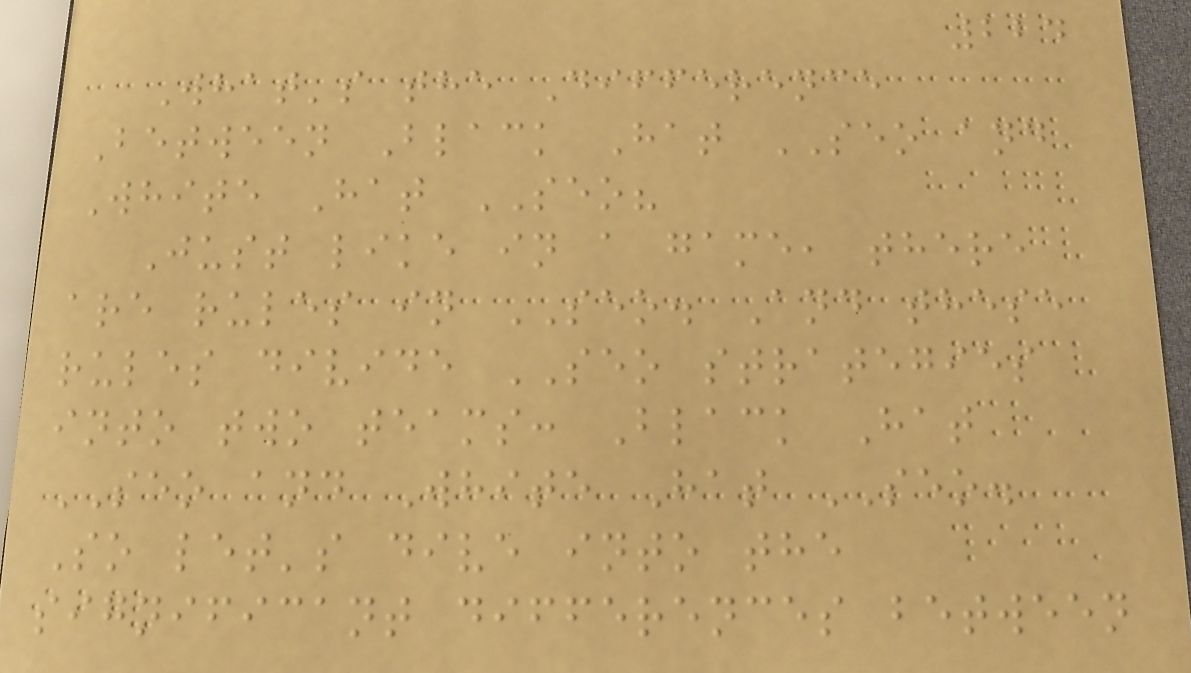224
What's the Difference
Between Black Hat SEO and
White Hat SEO?
Just like in a game, there
are rules in SEO. And these
rules divide SEO strategies
into two teams: Black Hat
SEO and White Hat SEO.
So let's dive into the
significant differences between
